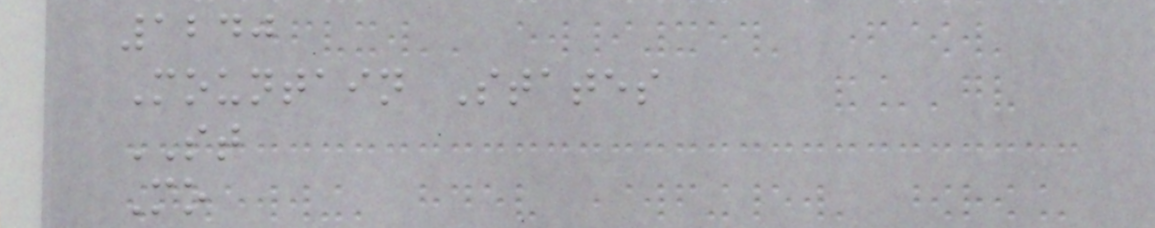1240
Mountain States
ST
Mo
